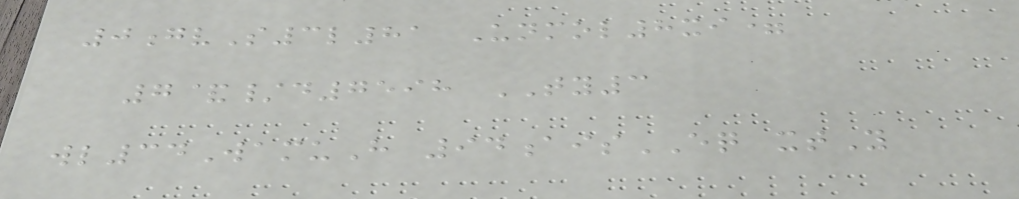0gvS3l81 Unmol8xi=
7&/d7598 TY3
wl34WamuH 94aisEQ xtY
